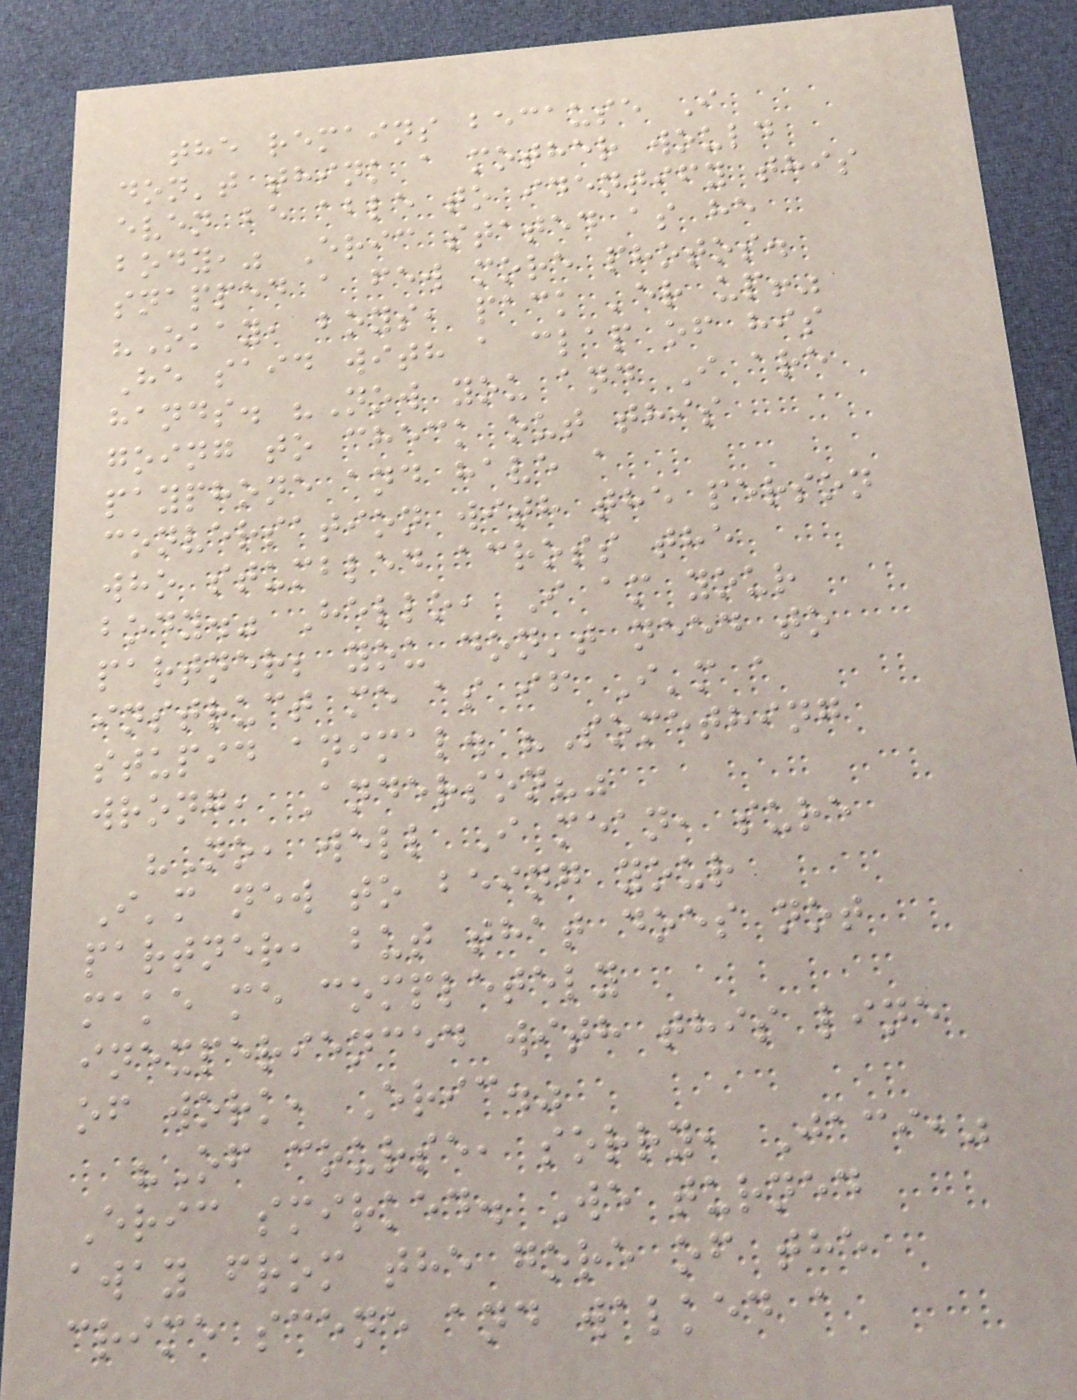the remains because I
don't think a mother would
even be able to identify this
body," Eric stated as he
snapped a few more photos.
"Okay, boys, pack 'er up!"
He said with a clap of his
hands. "Now you and I are
going to check out this
payphone and have a
conversation with the person
who stumbled across the
body." Hello, I am your
partner; you don't need to
instruct me as if I'm a
stupid animal. "Something
wrong, Anderson?"
"No, well I mean, sure
I'm new to being your
partner, but that does not
make me completely
inexperienced with this line
of work, Eric."
"Of course, sorry, Jaci,"
Eric smirked. We turned
away from the gore of the
crime scene and walked a
